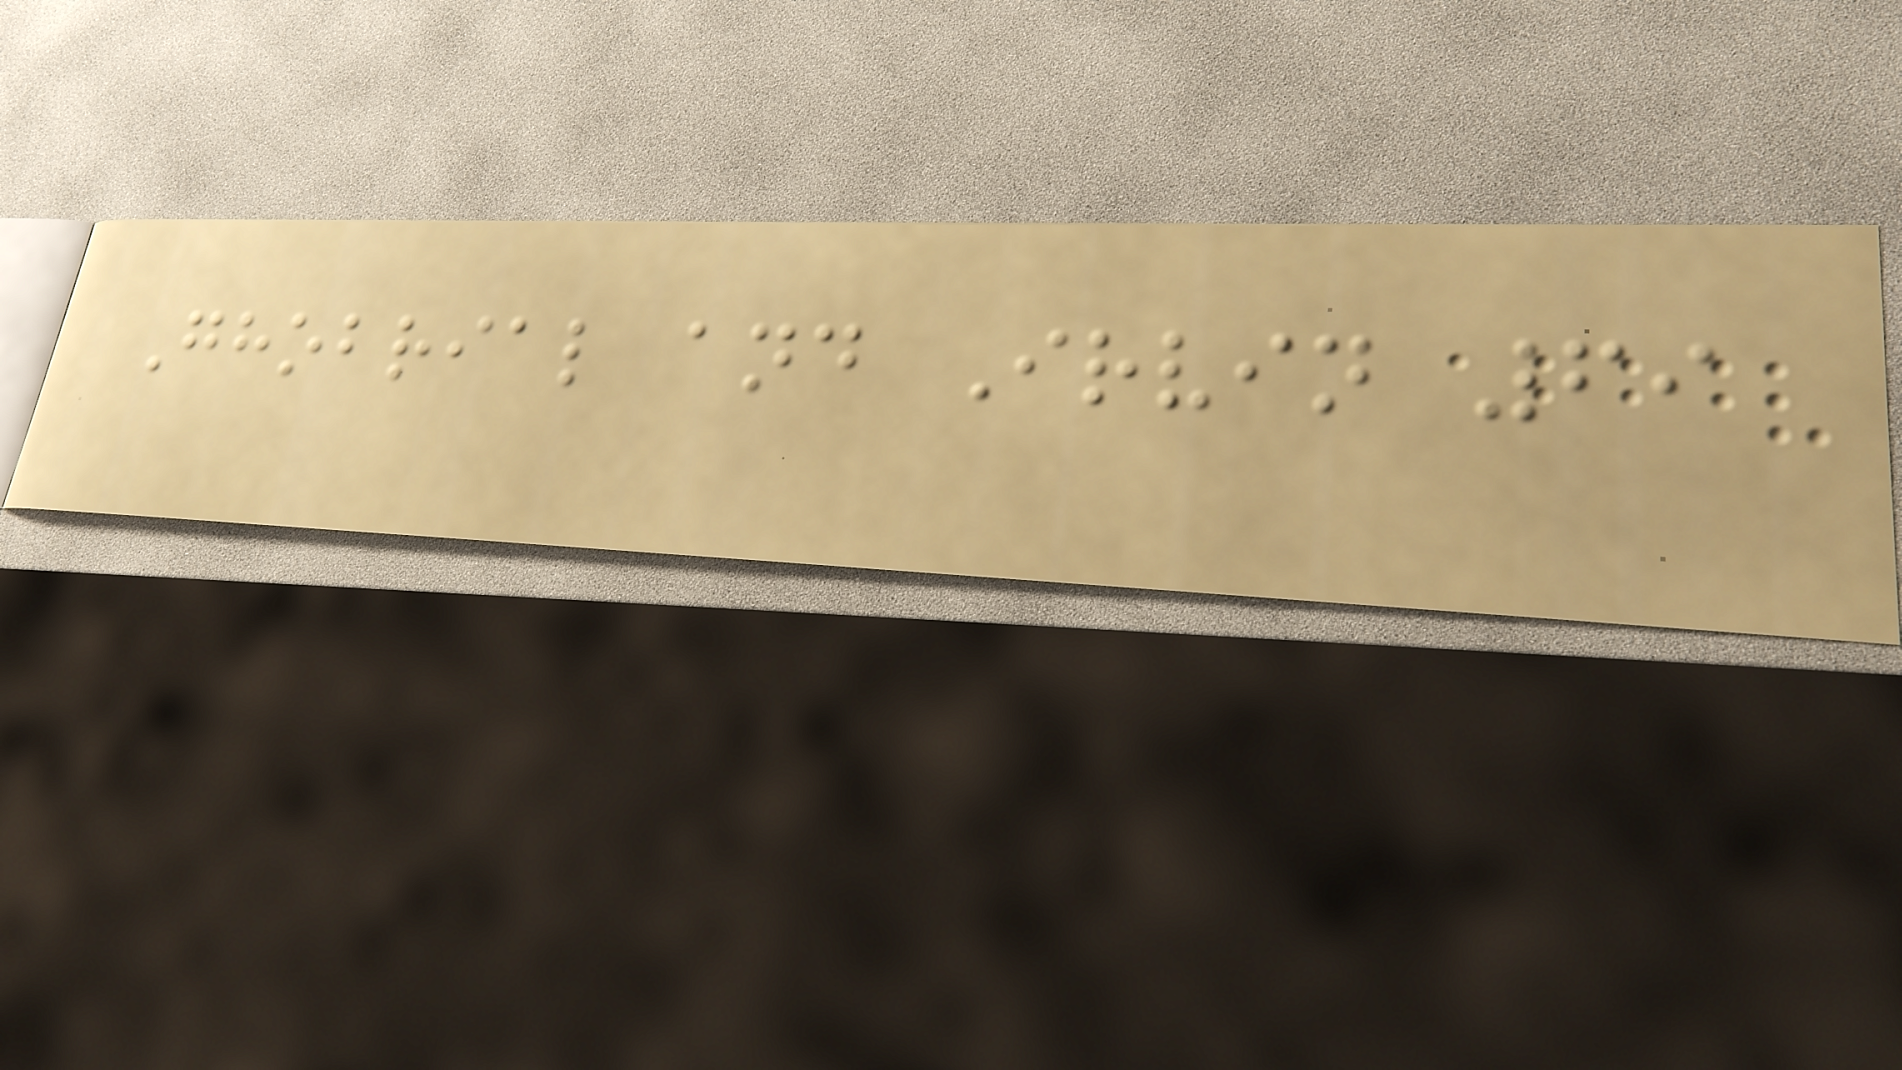Ghobrial and Irvin 69
